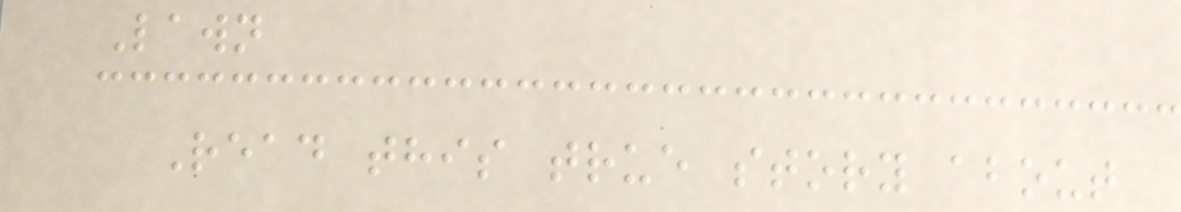Lawn
Read this true story about
